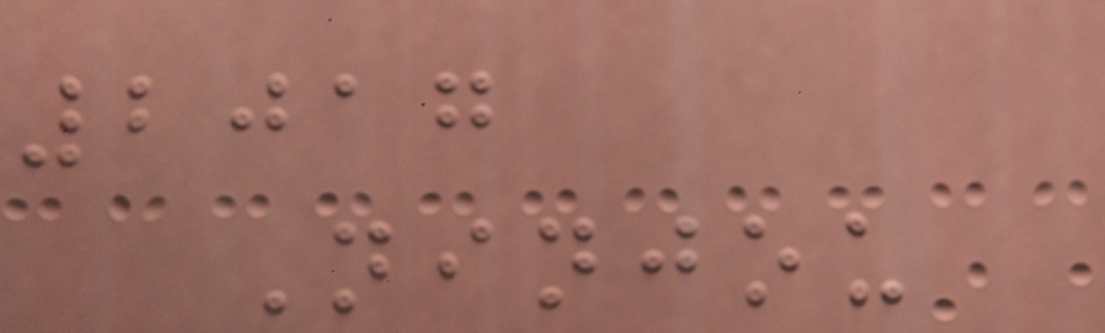2017
Ninjou
